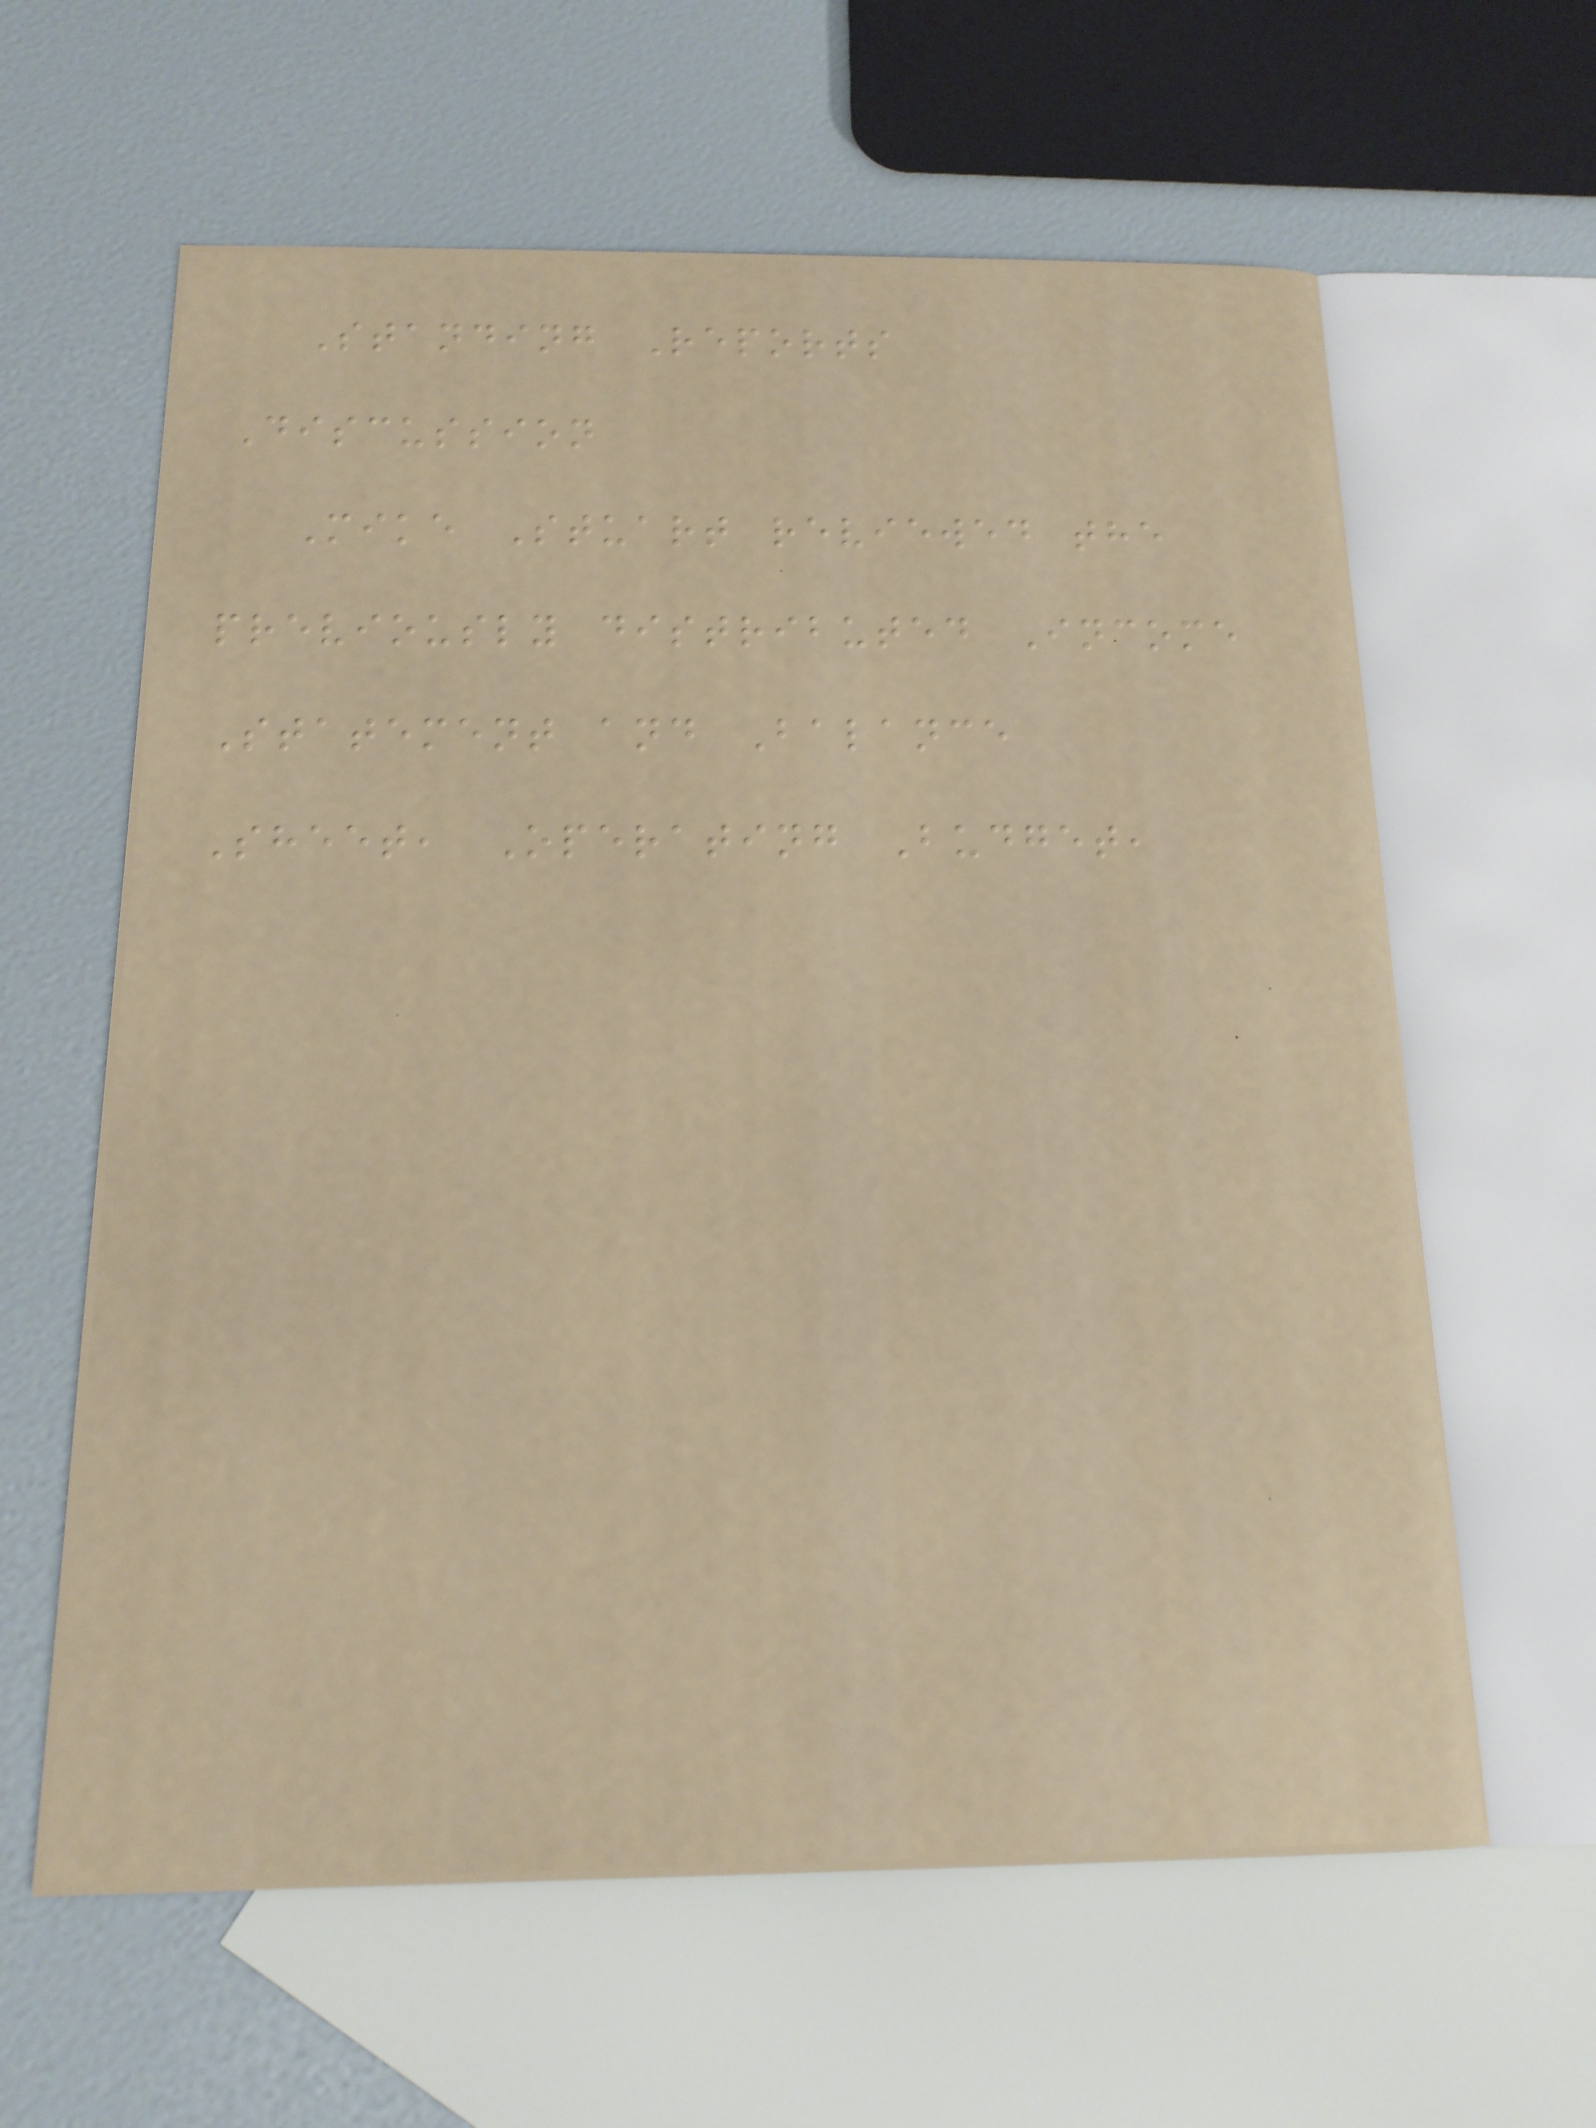Standing Reports
Discussion
Mike Stuart reviewed the
previously distributed Income
Statement and Balance
Sheet, Operating Budget,
